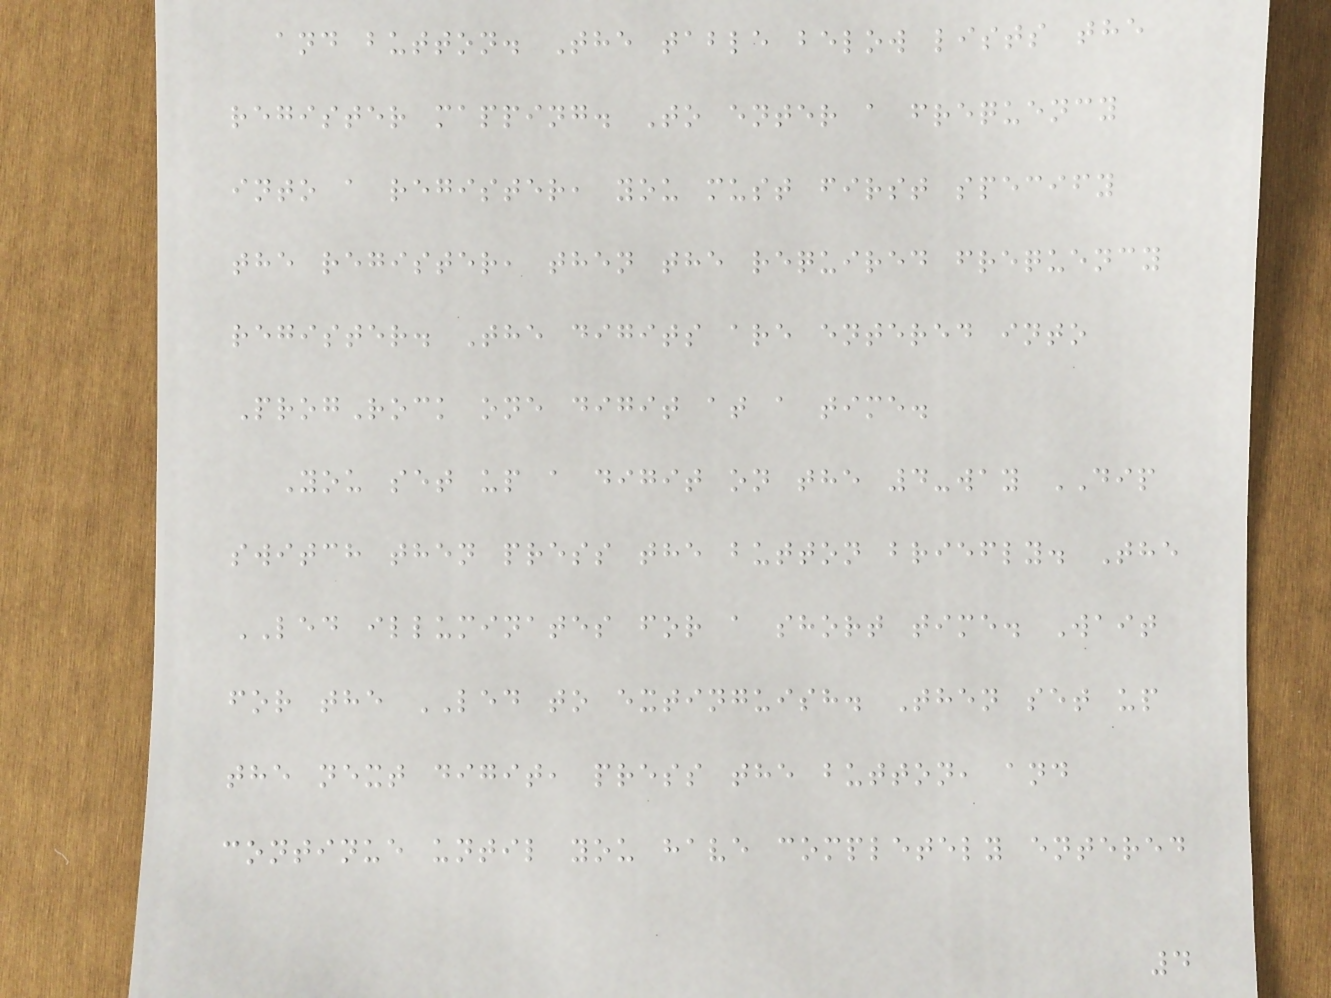and button. The table below lists the
register mapping. To enter a frequency
into a register, you must first specify
the register, then the required frequency
register. The digits are entered into
ProgRock one digit at a time.
You set up a digit on the 4-way DIP
switch then press the button briefly. The
LED illuminates for a short time. Wait
for the LED to extinguish. Then set up
the next digit, press the button, and
continue until you have completely entered
4
